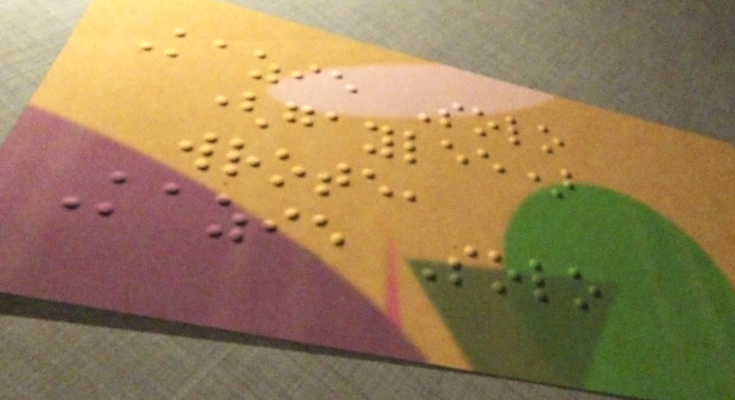Kazie Solo
(gaylee)
wrote,
Kazie Solo
